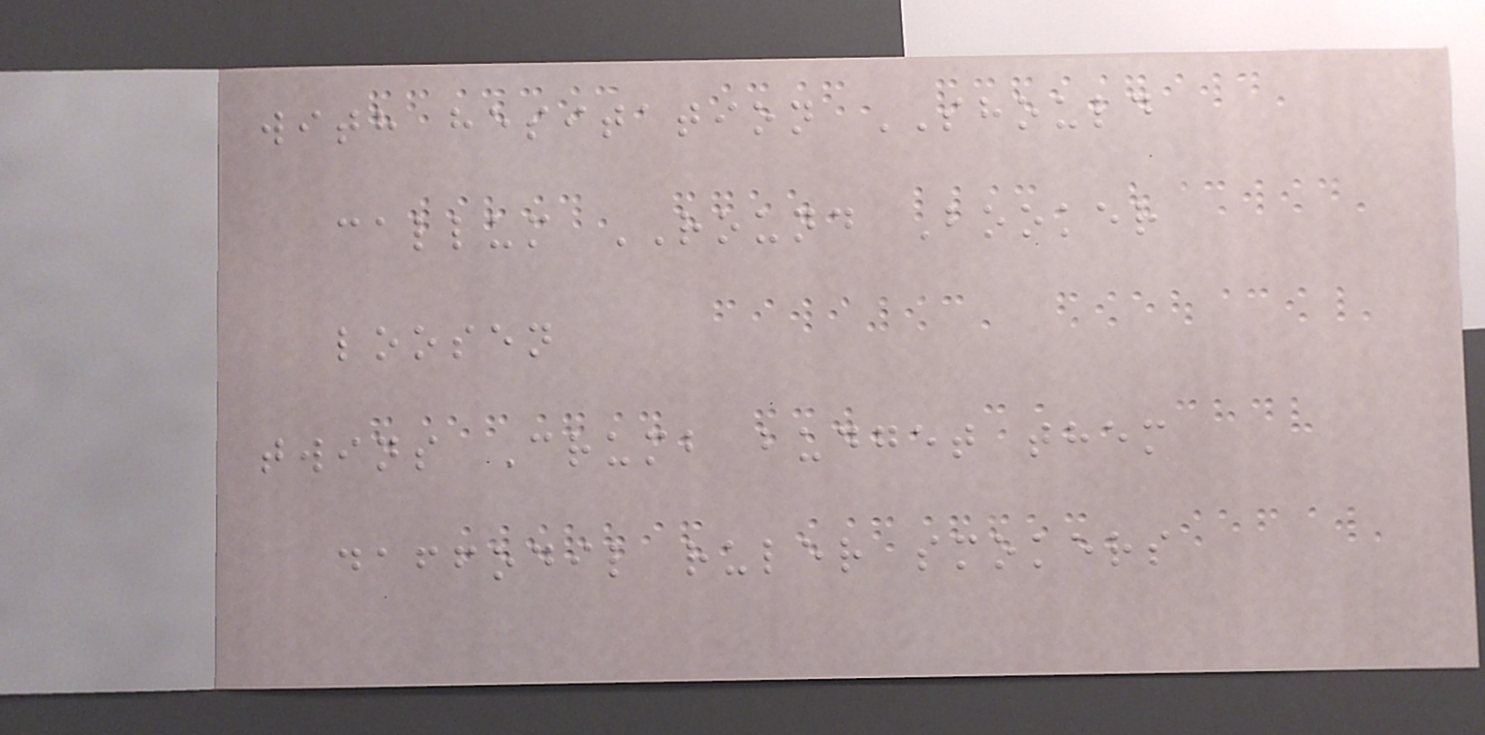with hesitation SHOULD
callum ROUND Booker
loosen
twins Crumb budget them
daffodil ruler smokers
